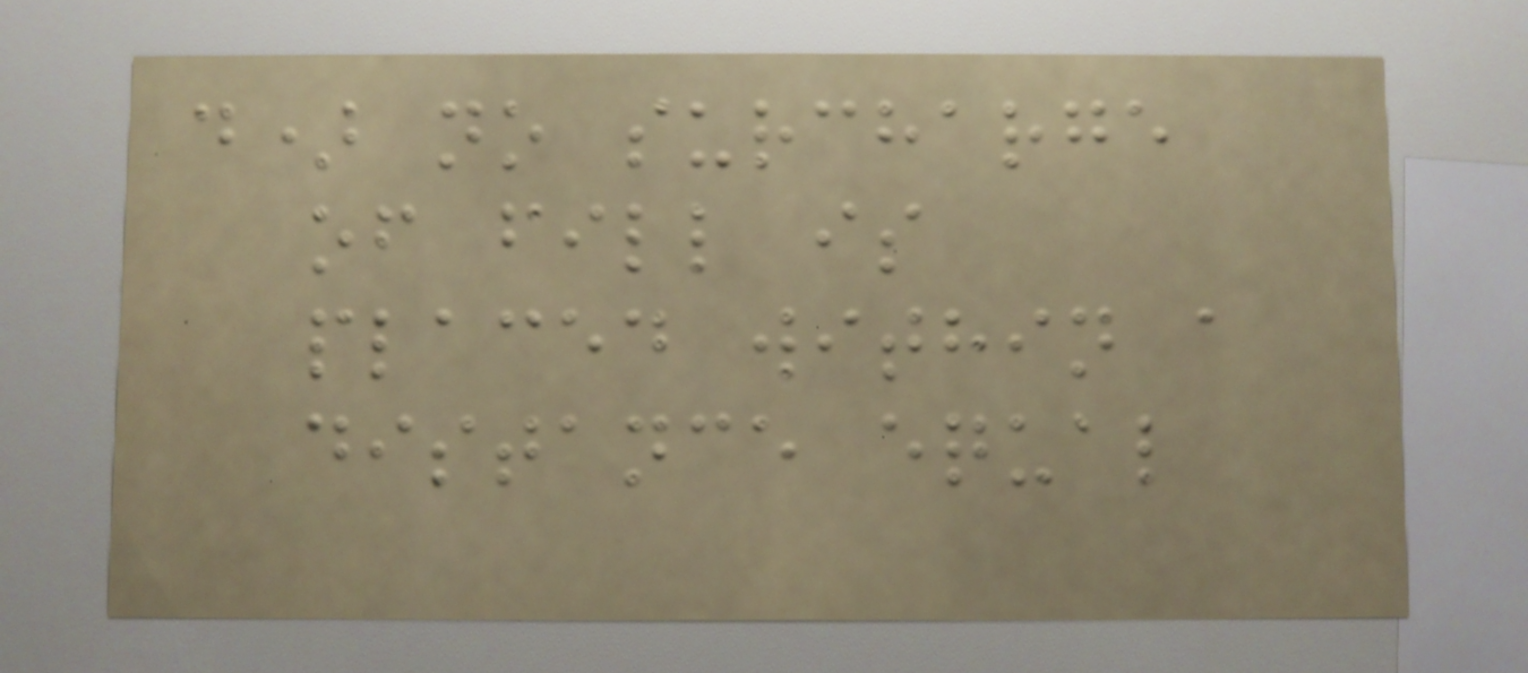d) no surcharge
of fill is
placed within a
distance equal
